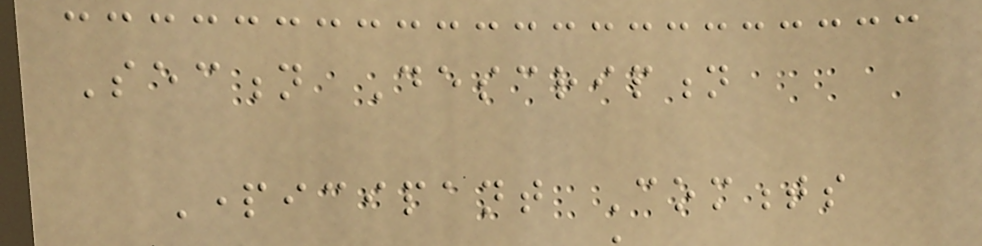Section Description
Participant Comments
